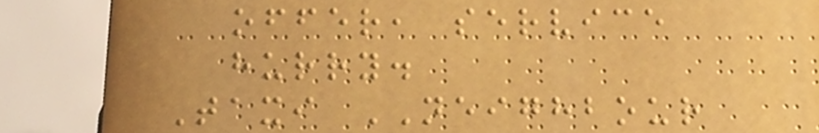offer, service
hurry.
Taxi NEIGHBOUR
